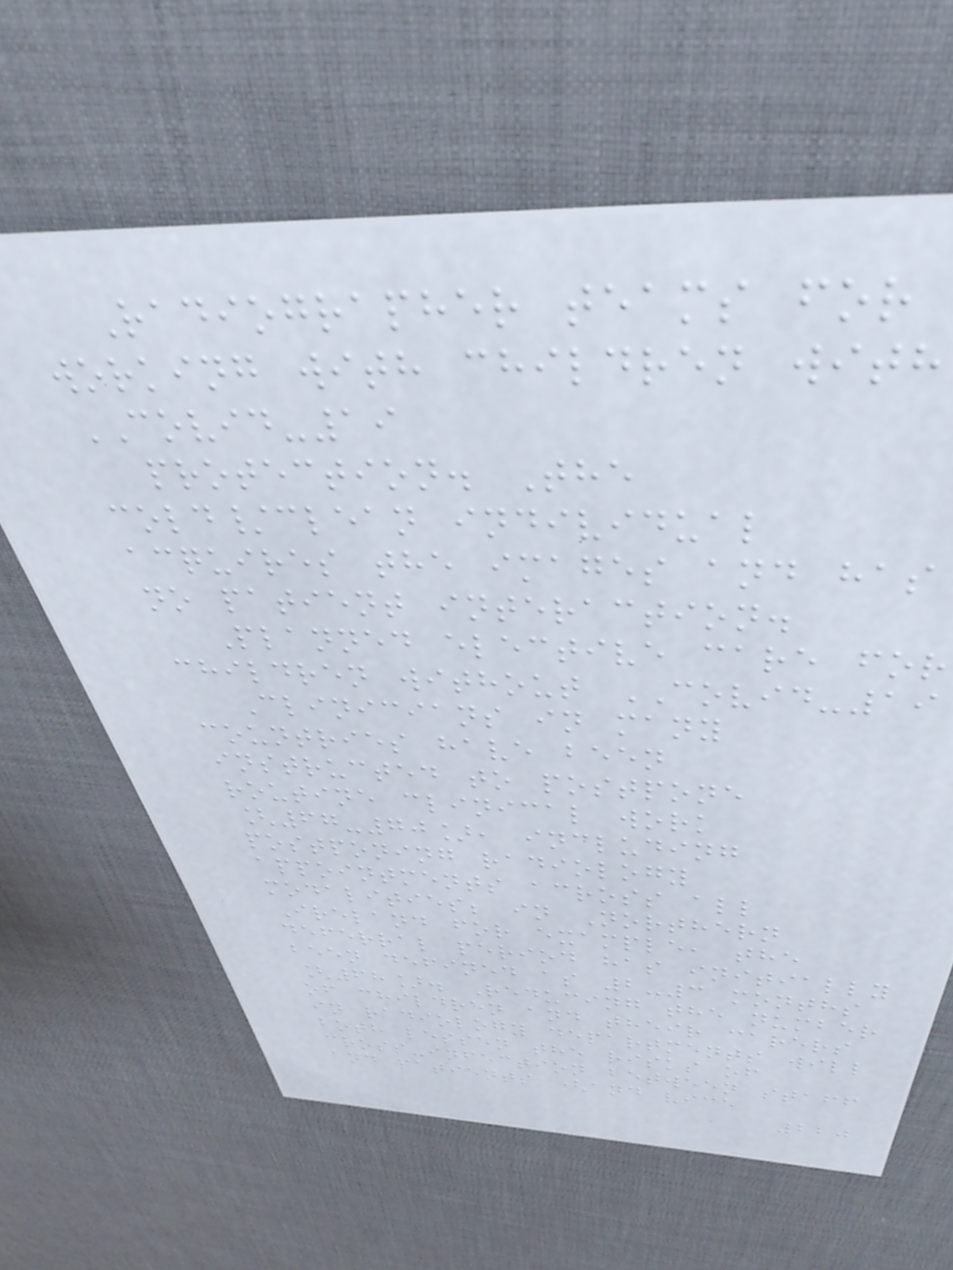Radiographer teams for
working with children with
COVID-19
protection. The
cold/clean individual
acquires the images and has
no patient interaction.
Planned elective care for
children without COVID-19
Clinicians in many
countries have been
instructed to postpone
routine clinical work
[67-70], including
postponing radiology
appointments across all
modalities; in Northern
Ireland for example, the
deferral period has initially
been defined as 2-3 months
[68]. Reducing the number
of children and their carers
in radiology departments will
both lessen the risks of
cross-infection between staff
and patients (and vice
220
